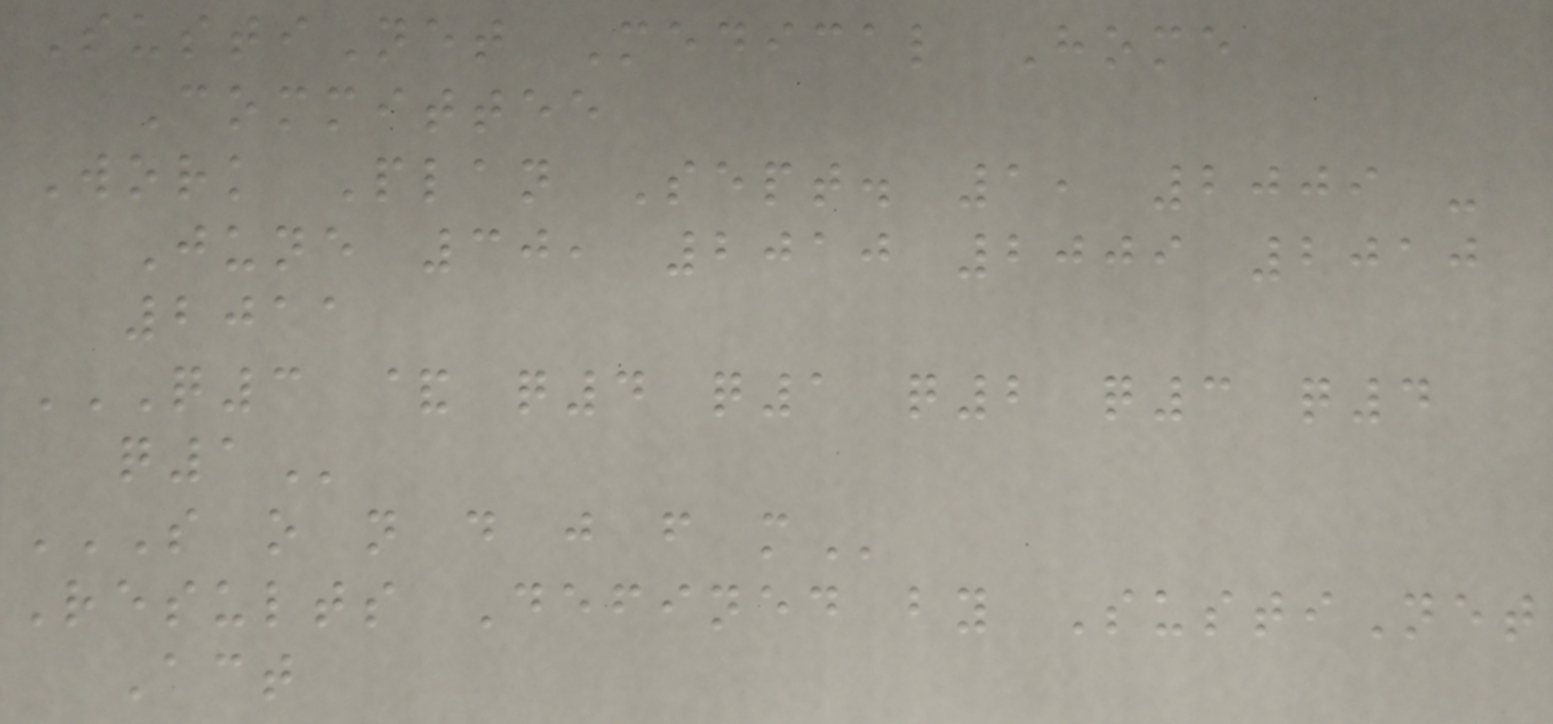SustiNet Medical Home
Committee
Work Plan Sept. 1, 2009 -
June 30, 2010 2009 2010
2011
Q3 & Q4 Q1 Q2 Q3 Q4
Q1
S O N D J F M
Results Defined by SustiNet
Act
